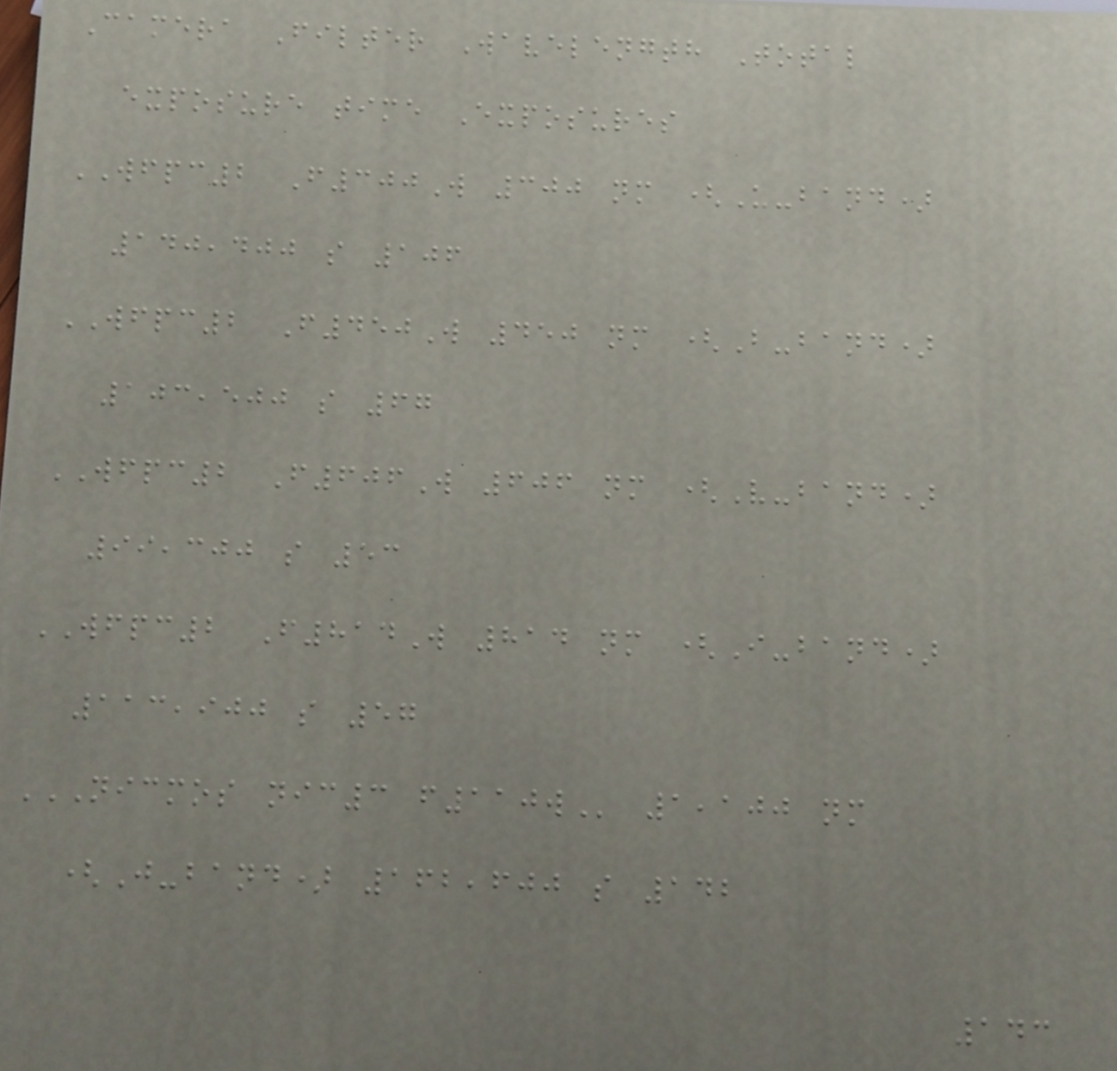Camera Filter Wavelength Total
exposure time Exposures
WFPC2 F300W 300 nm (U-band)
140,400 s 106
WFPC2 F450W 450 nm (B-band)
103,500 s 67
WFPC2 F606W 606 nm (V-band)
99,300 s 53
WFPC2 F814W 814 nm (I-band)
113,900 s 57
NICMOS NIC3 F110W 1,100 nm
(J-band) 162,600 s 142
143
